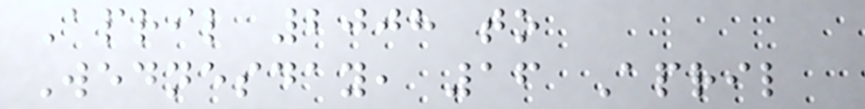April 2008 to
Wednesday, 16 April
